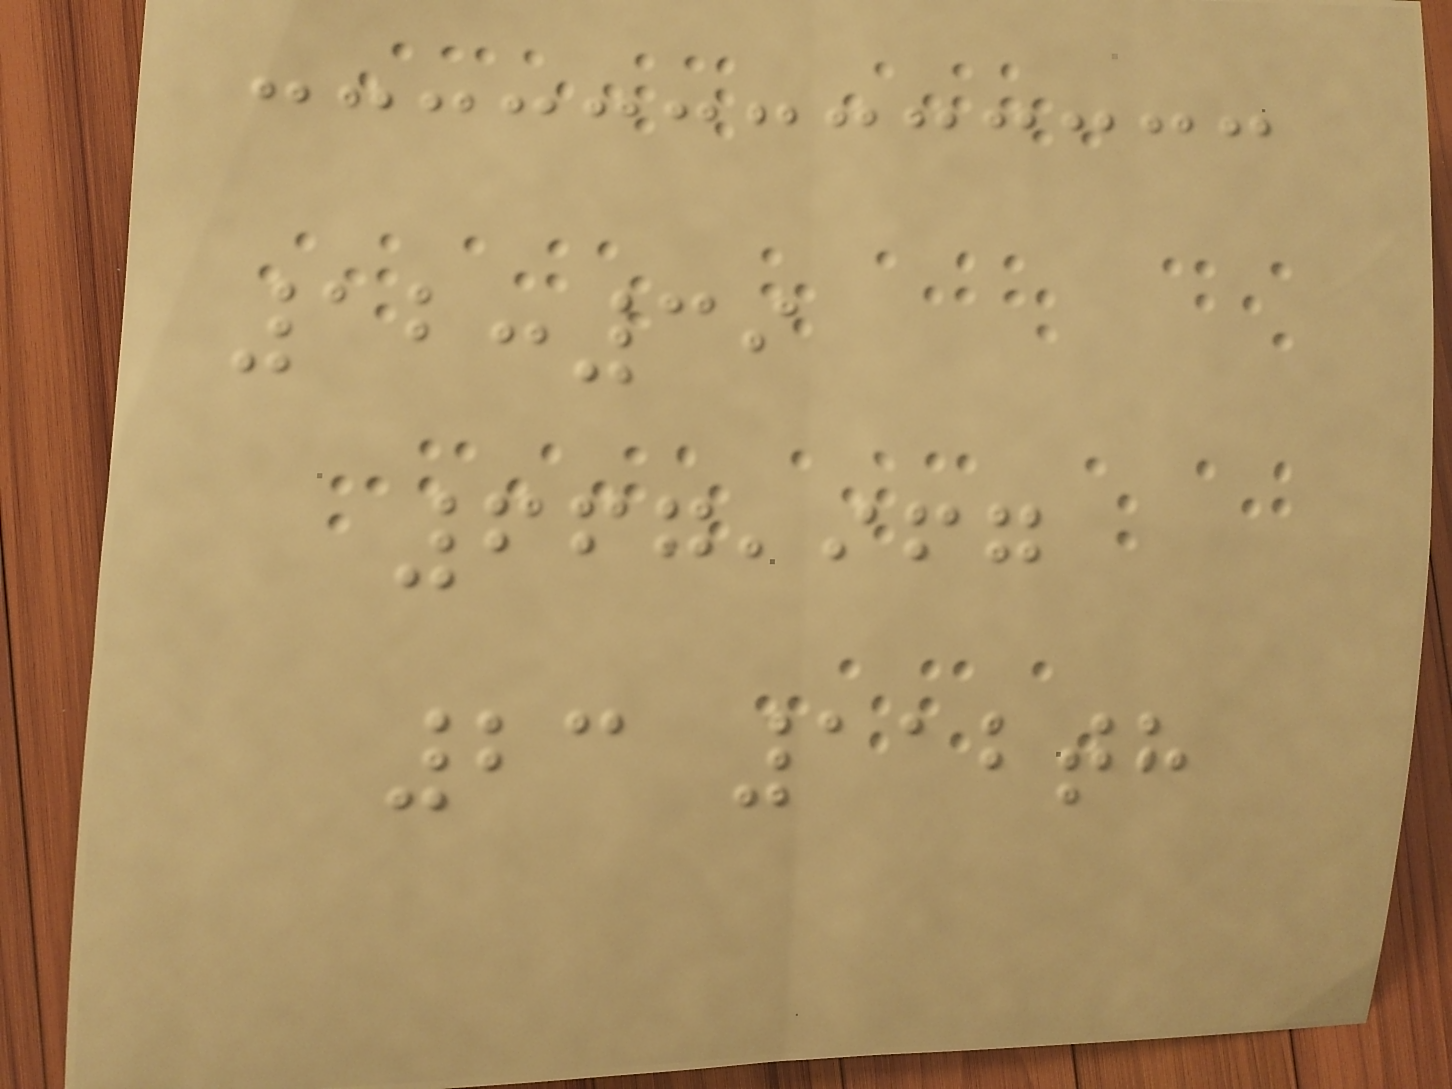12:39
667,967
23 112th
